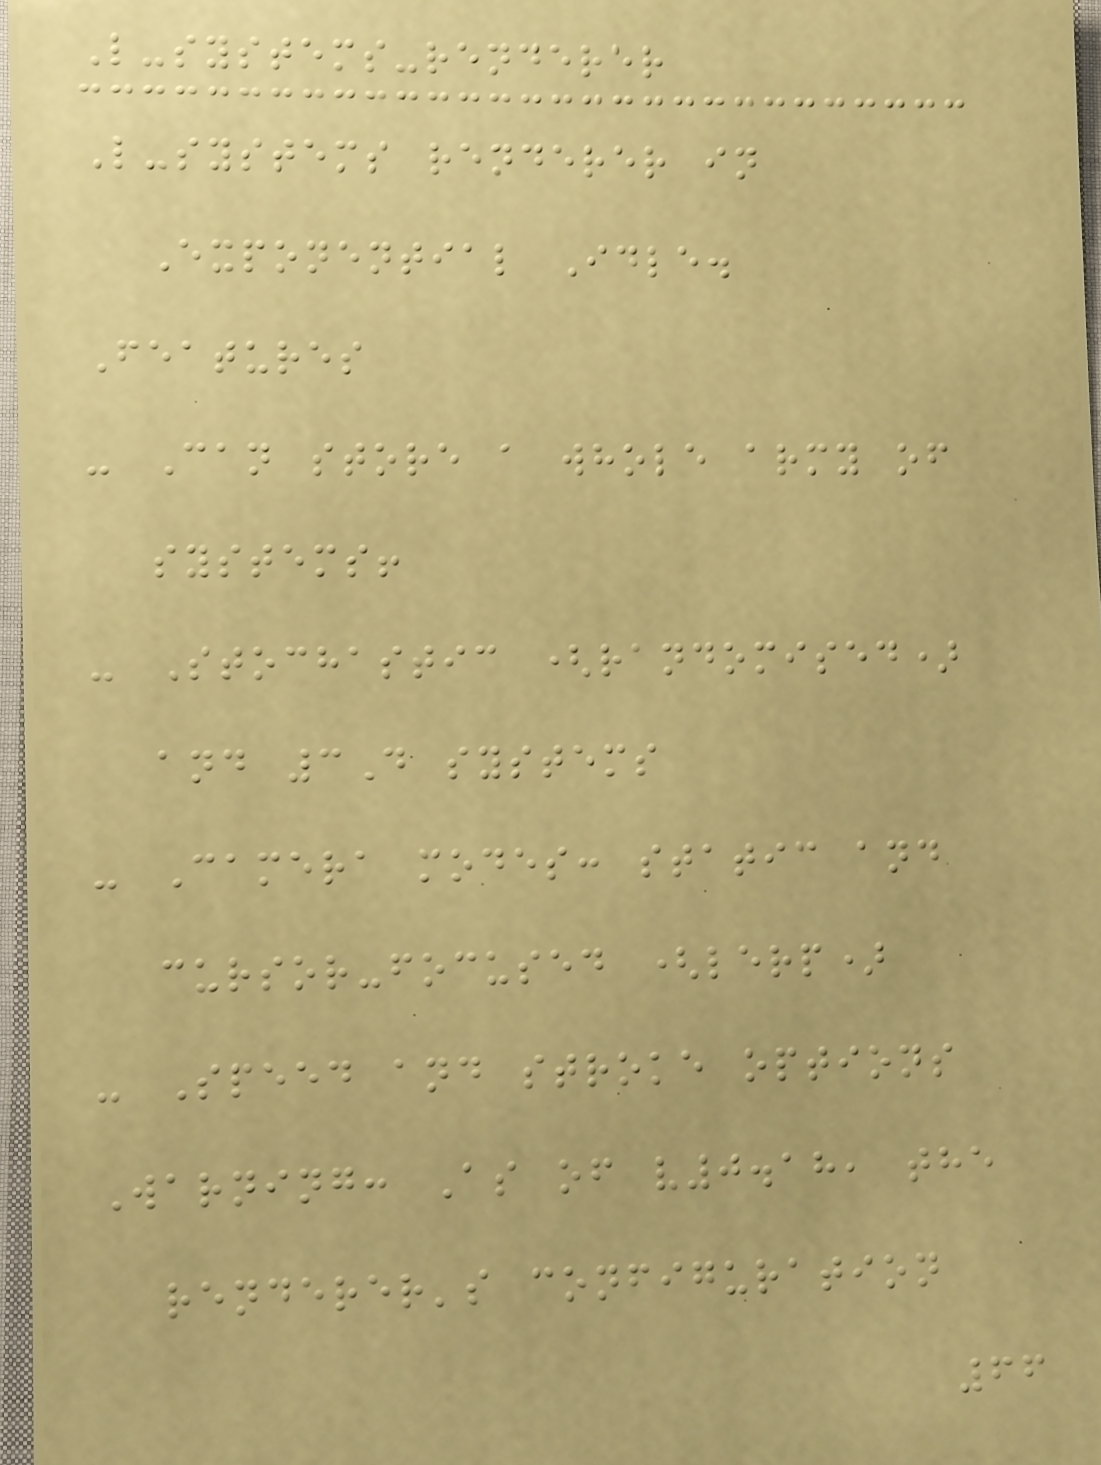L-systems-renderer
L-systems renderer in
Exponential Idle.
Features
- Can store a whole army of
systems!
- Stochastic (randomised)
and 3D systems
- Camera modes: static and
cursor-focused (lerp)
- Speed and stroke options
Warning: As of v0.18, the
renderer's configuration
66
